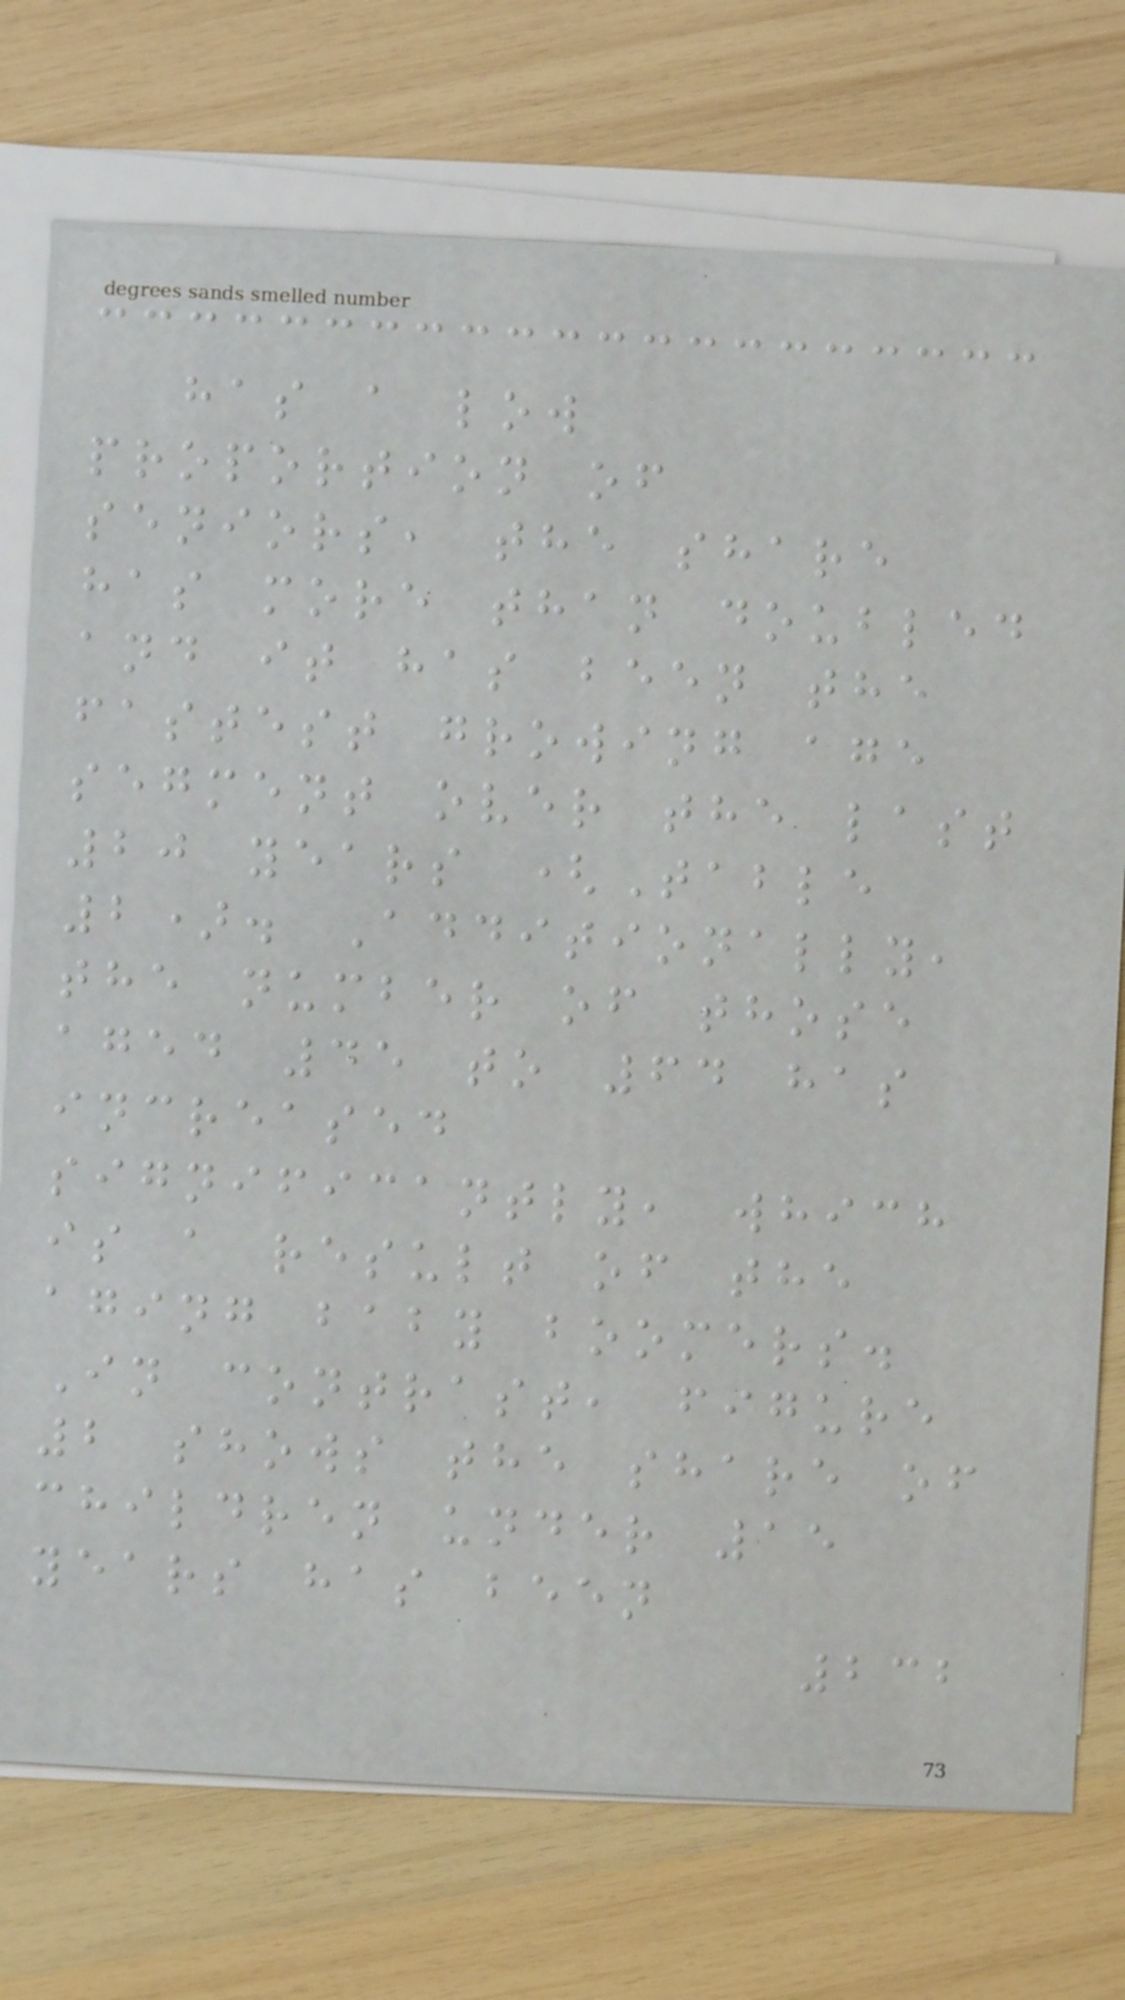has a low
proportion of
seniors, the share
has more than doubled
and it has been the
fastest growing age
segment over the last
20 years (Table
2). Additionally,
the number of those
aged 45 to 64 has
increased
significantly, which
is a result of the
aging baby boomers.
In contrast, figure
2 shows the share of
children under 15
years has been
232
